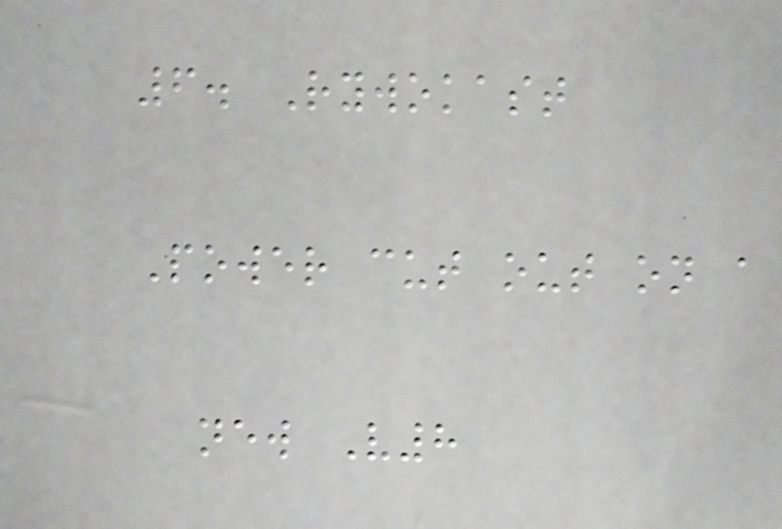6. Rywokast
Power cut out on a
new V8
